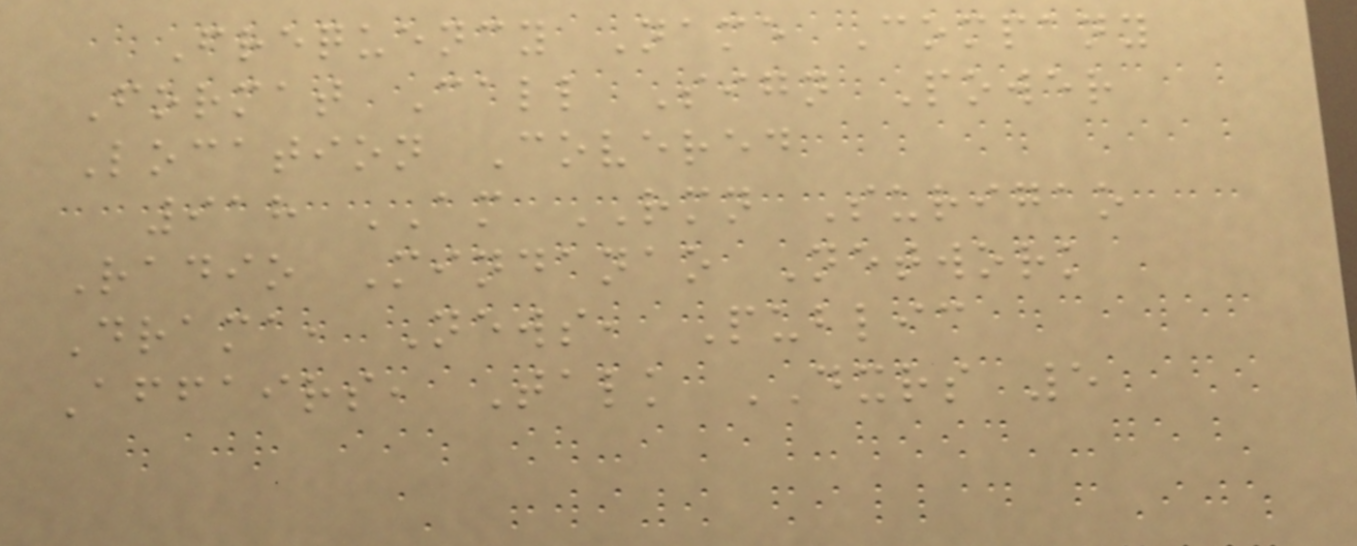Frequency Name Company
Format Call Sign Power
Location Covered
918 AM RMN Surigao
Radio Mindanao Network
Drama, News, Public
Affairs, Talk DXRS 5
